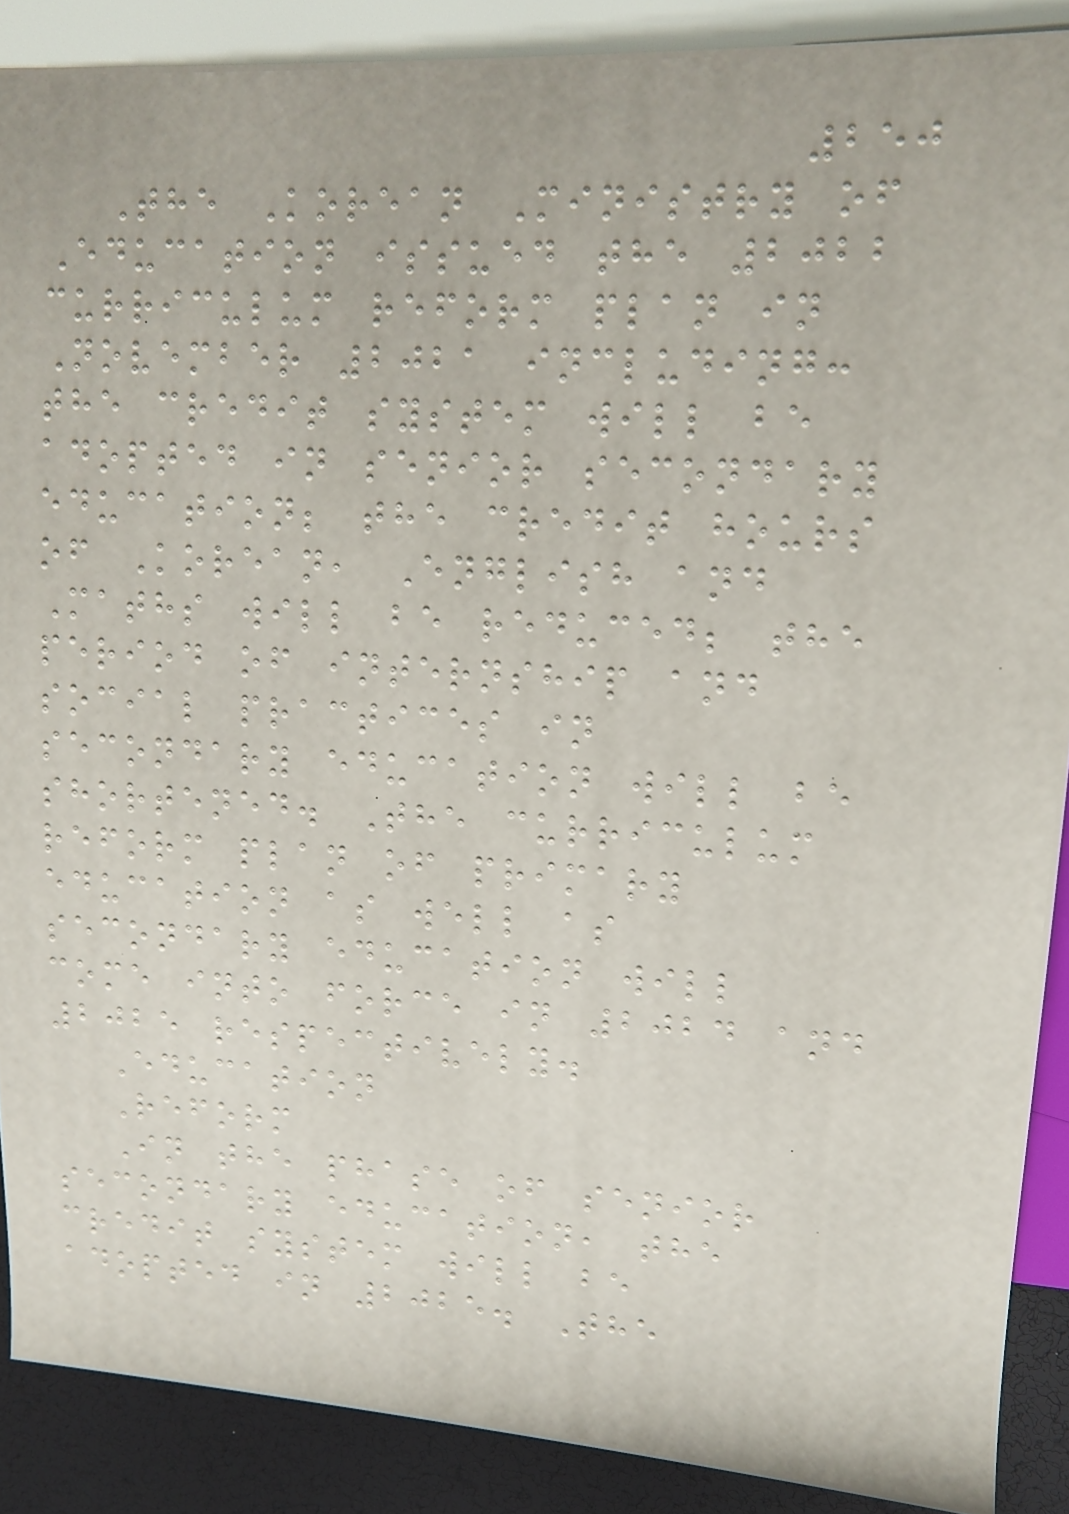250
The Korean Ministry of
Education issued the 2022
curriculum reform plan in
November 2021 including:
the credit system will be
adopted in senior secondary
education; the credit hours
of Korean, English and
Maths will be reduced; the
period of internship and
social practices in
secondary education will be
shortened. The curriculum
reform plan of primary
education as well as
secondary education will
come into force in 2024 and
2025 respectively.
Education
Reform
In the phase of senior
secondary education, the
credit system will be
adopted in 2025. The
